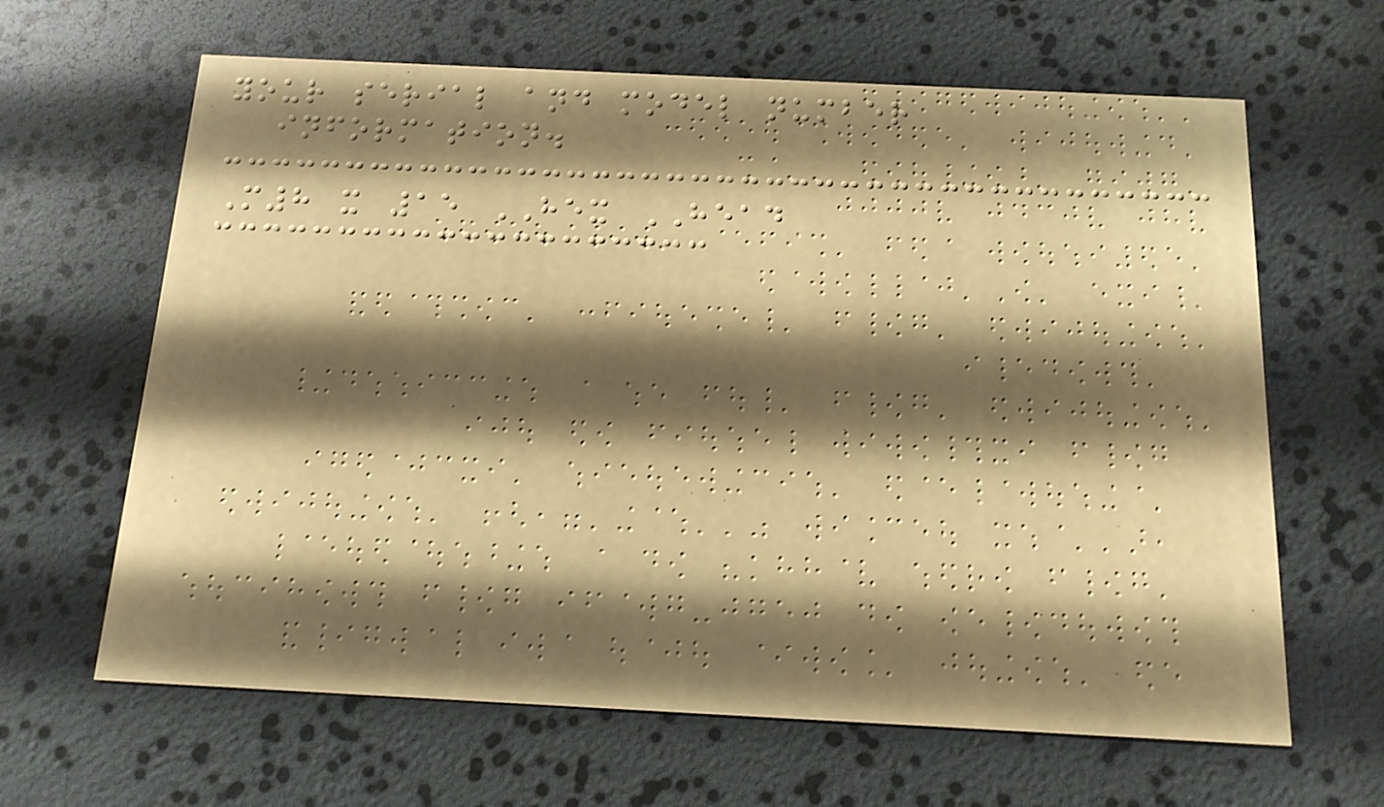your serial and model number
information.
M8 x 15 HEX HEAD
